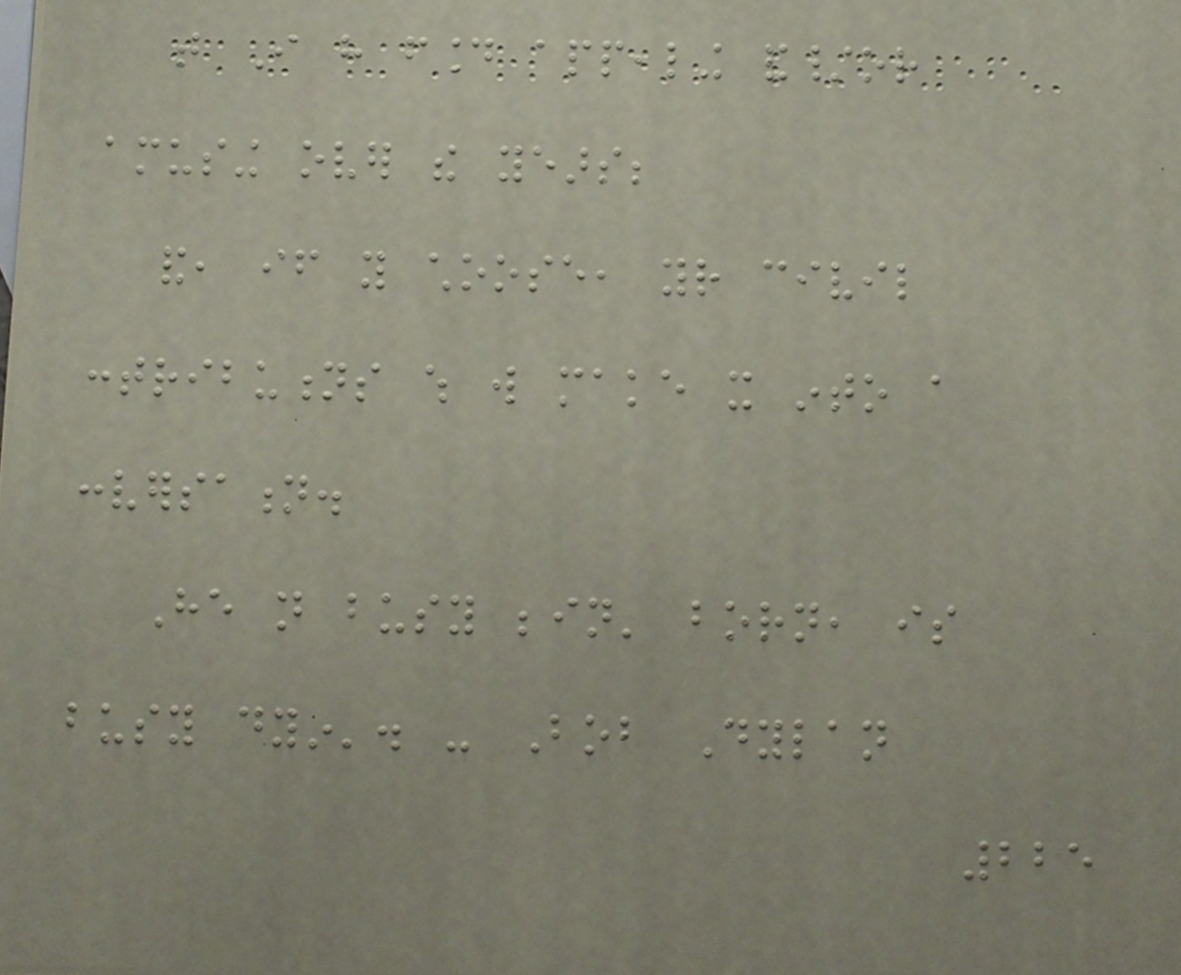that I have found appealing and/or
amusing over the years;
and, if you choose, your civil
contributions which will make it into a
conversation.
He not busy bein' born, is
busy dyin'. - Bob Dylan
225
